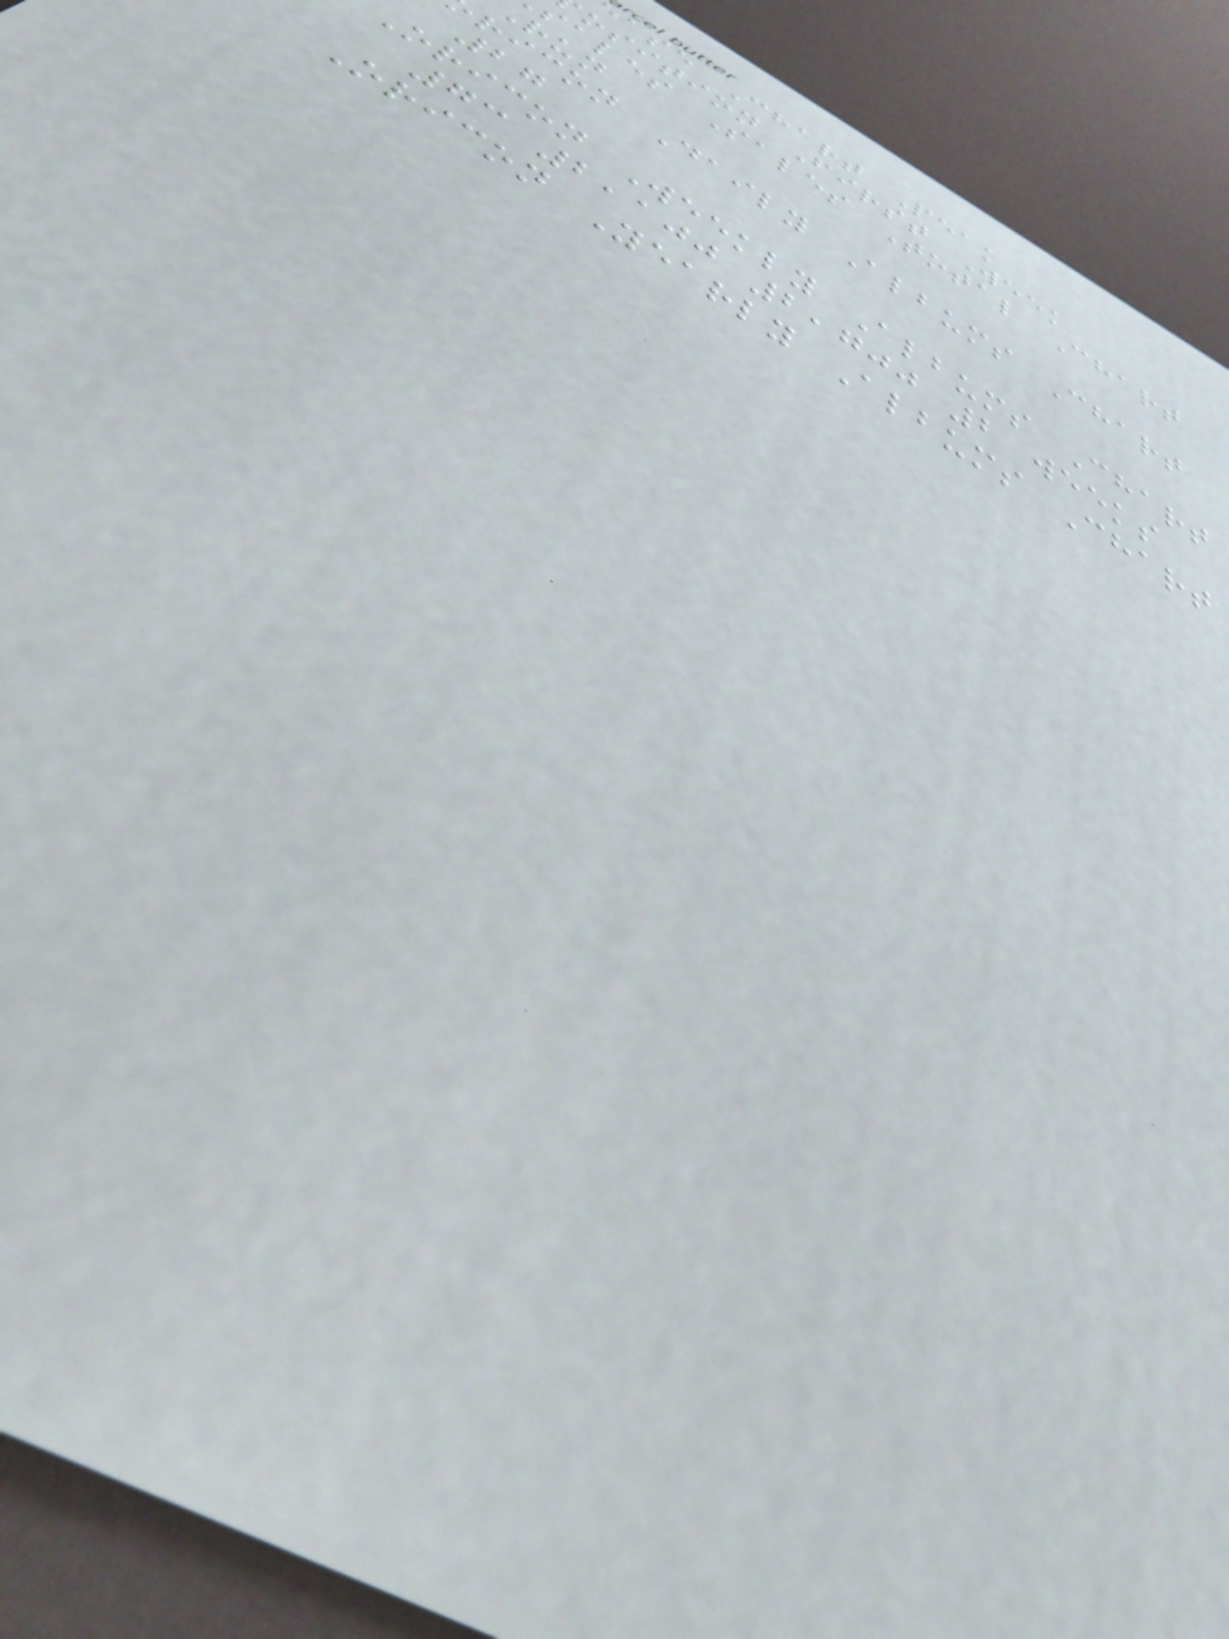ase Chart Peak
osition First Week
sales Sales Total Chart
ricon Daily Albums Chart
27
Oricon Weekly Albums Chart
73 2,100 2,700 2 weeks
Oricon Yearly Albums Chart
